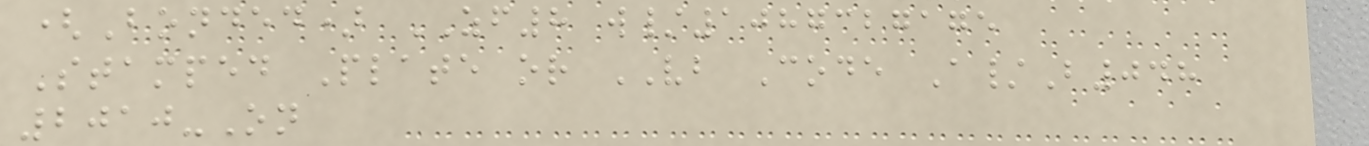(Bonded) ZF8 w/1087327175
Stamped Plate or VB Code A/B048
2010-On
